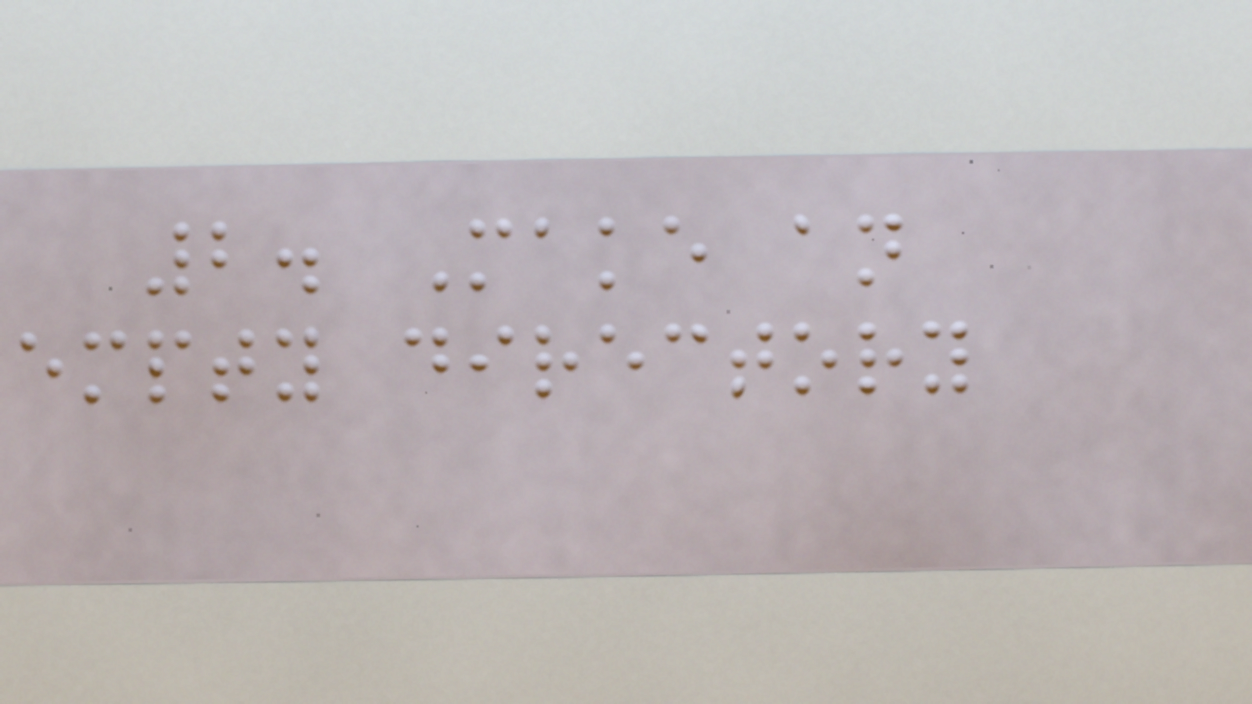2. Make an
empty directory
